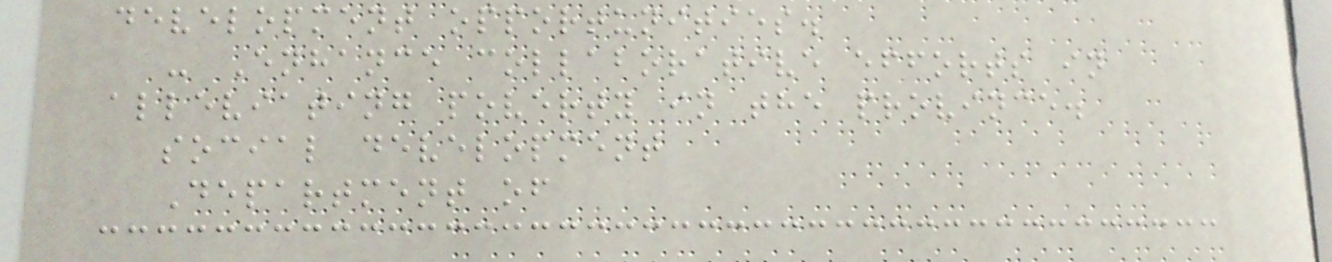development opportunities.
- Enhance collaborative efforts in
alleviating poverty in the province.
social development
Department of
